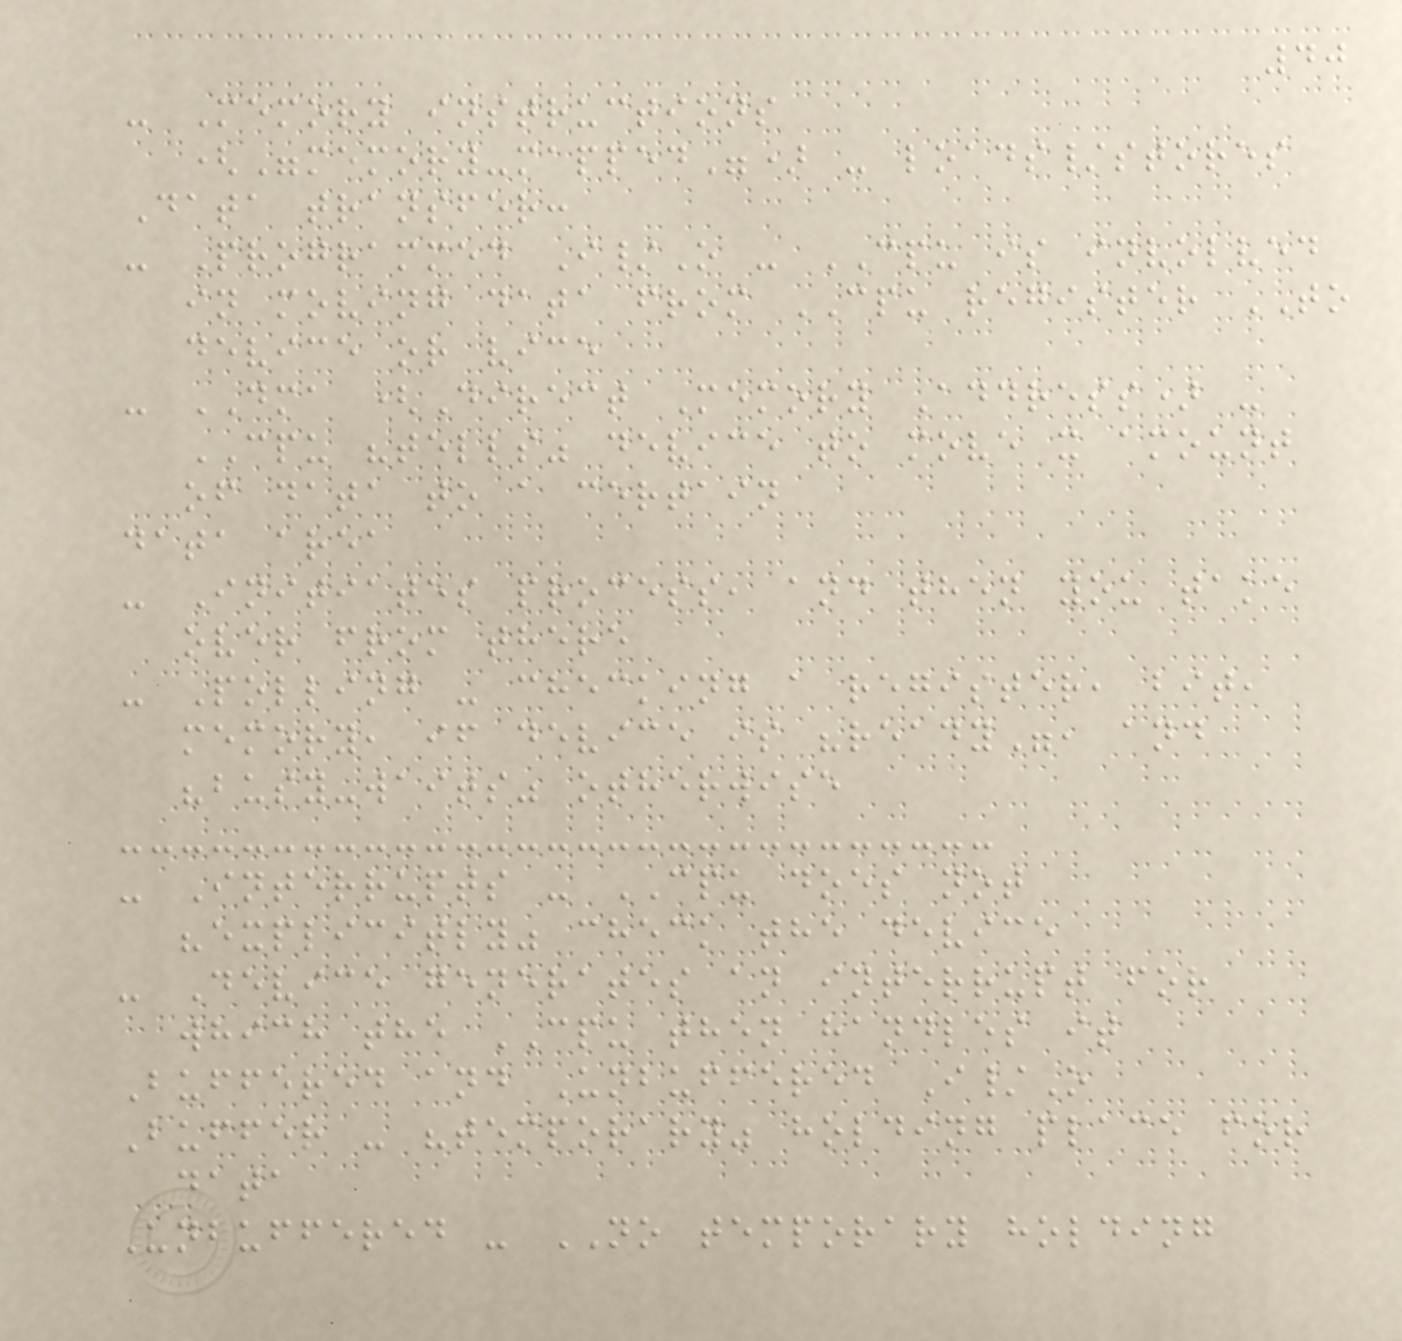40
- Memory instructions
("memory-mapped") - loads/stores
Data transfer:
- Programmed I/O - CPU is involved
in moving data from CPU register TO
device or vice
- DMA (Direct Memory Address) -
CPU "tells" device to move x amount
of data to a certain
data area
- Initiates process, and then you take
over from there
- Polling - checking a register, bit,
memory, if device is "ready", and
"busy-waits" otherwise
- Interrupts - CPU does not
"explicitly" check the device
- Device generates an interrupt for
which the CPU then handles it
Buffered and Unbuffered I/O
Buffer - "temporary" holding place for
data
Unbuffered - NO temporary holding
